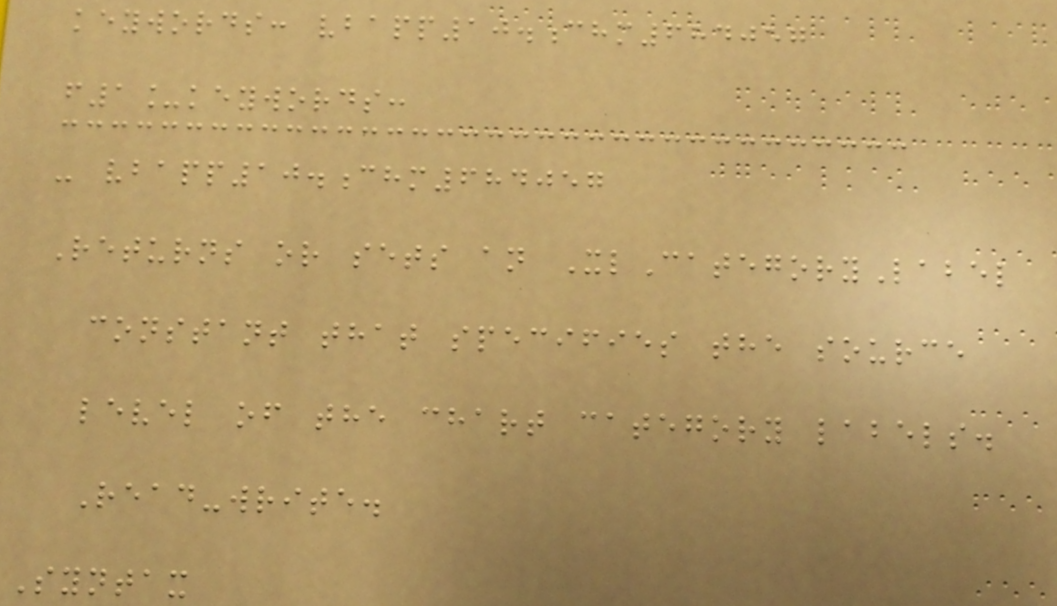keywords: vbapp10.chm684057
f1_keywords:
- vbapp10.chm684057
Returns or sets an XlCategoryLabel
constant that specifies the source
level of the chart category labels.
Read-write.
Syntax
